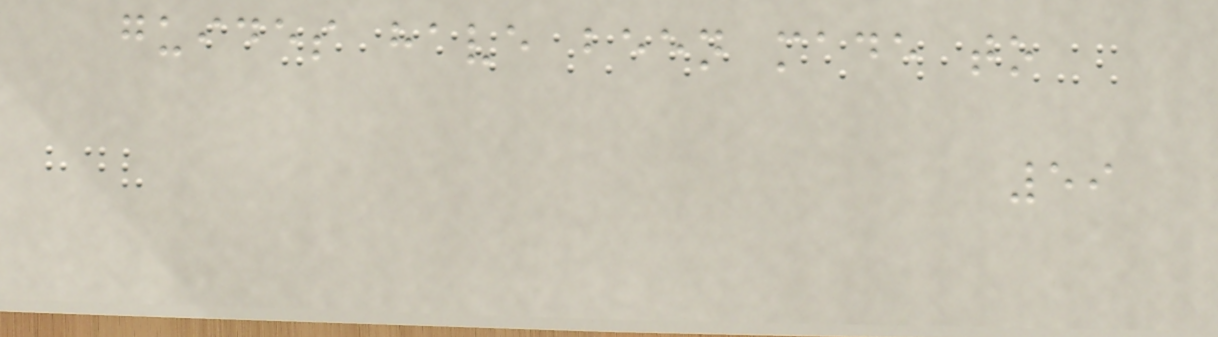guides have been made to
59
